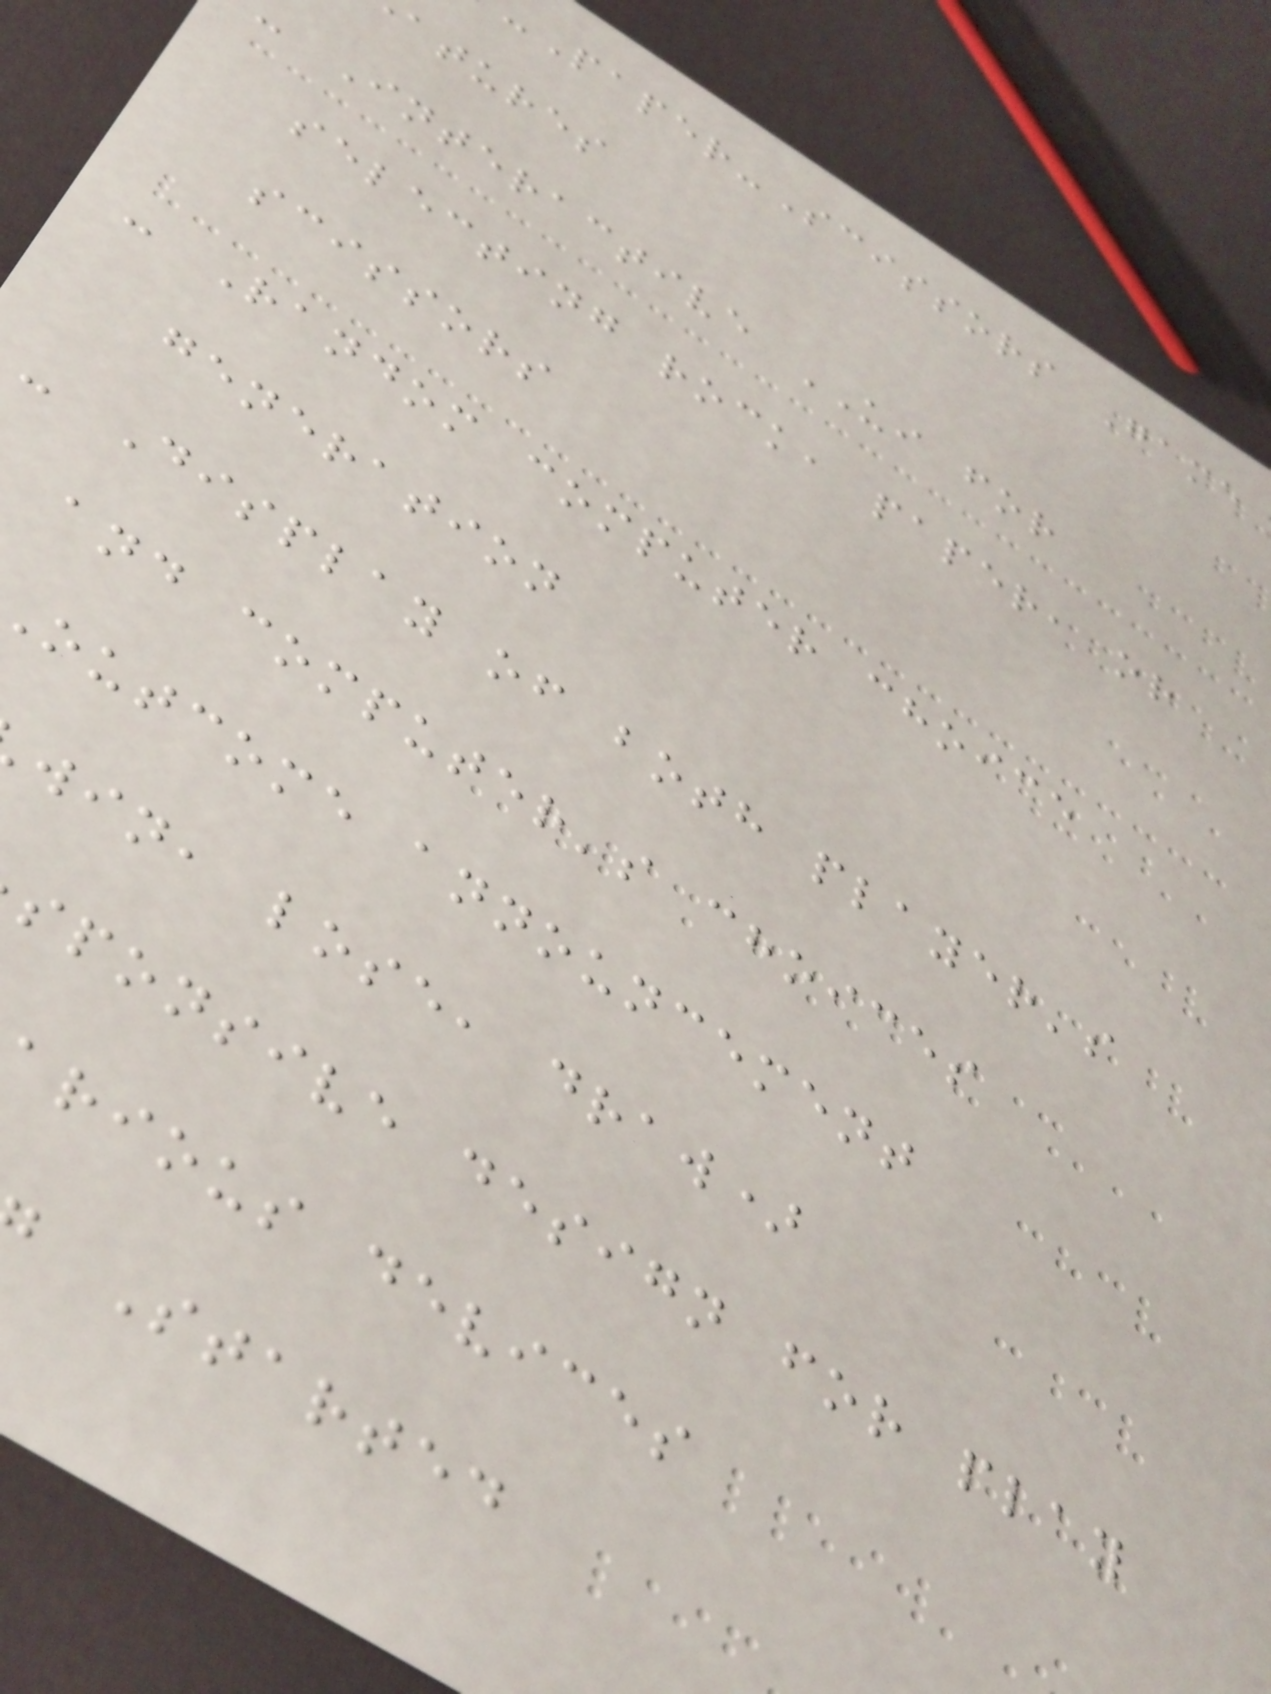Paper-Scissors Game
atures
Interactive UI for
selecting rock, paper, or
scissors
- Random computer choice
generation
- Display of both player's
and computer's choices
outcome announcement
win, lose, draw)
sponsive design for play
arious devices
Started
